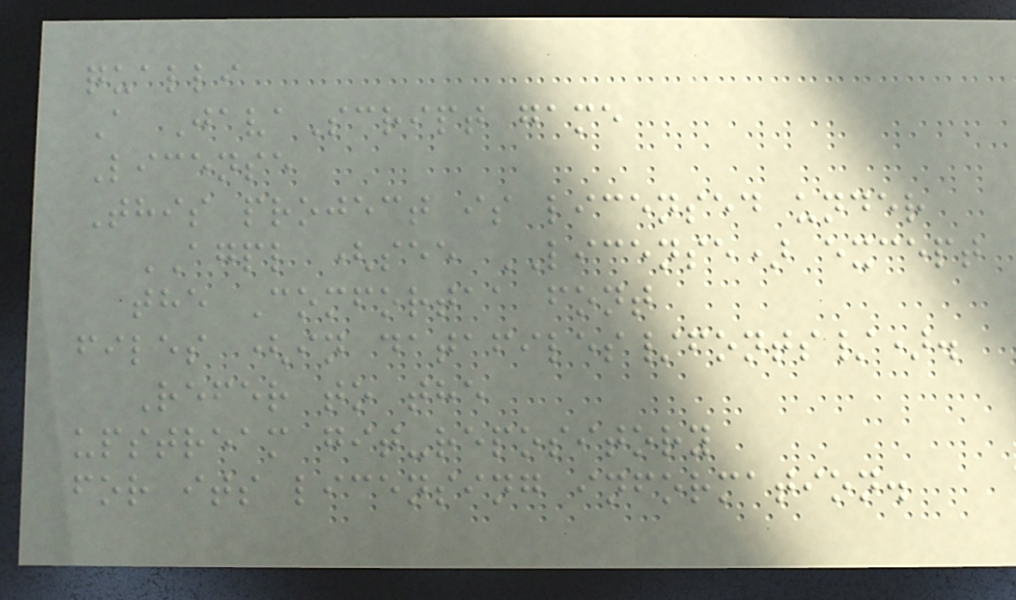qualli
A JavaScript game
License
This project is licensed under
AGPL (see LICENSE) except
the Comfortaa font
files (in datafiles/fonts/).
Refer to the
upstream git-repository
for its licensing information.
